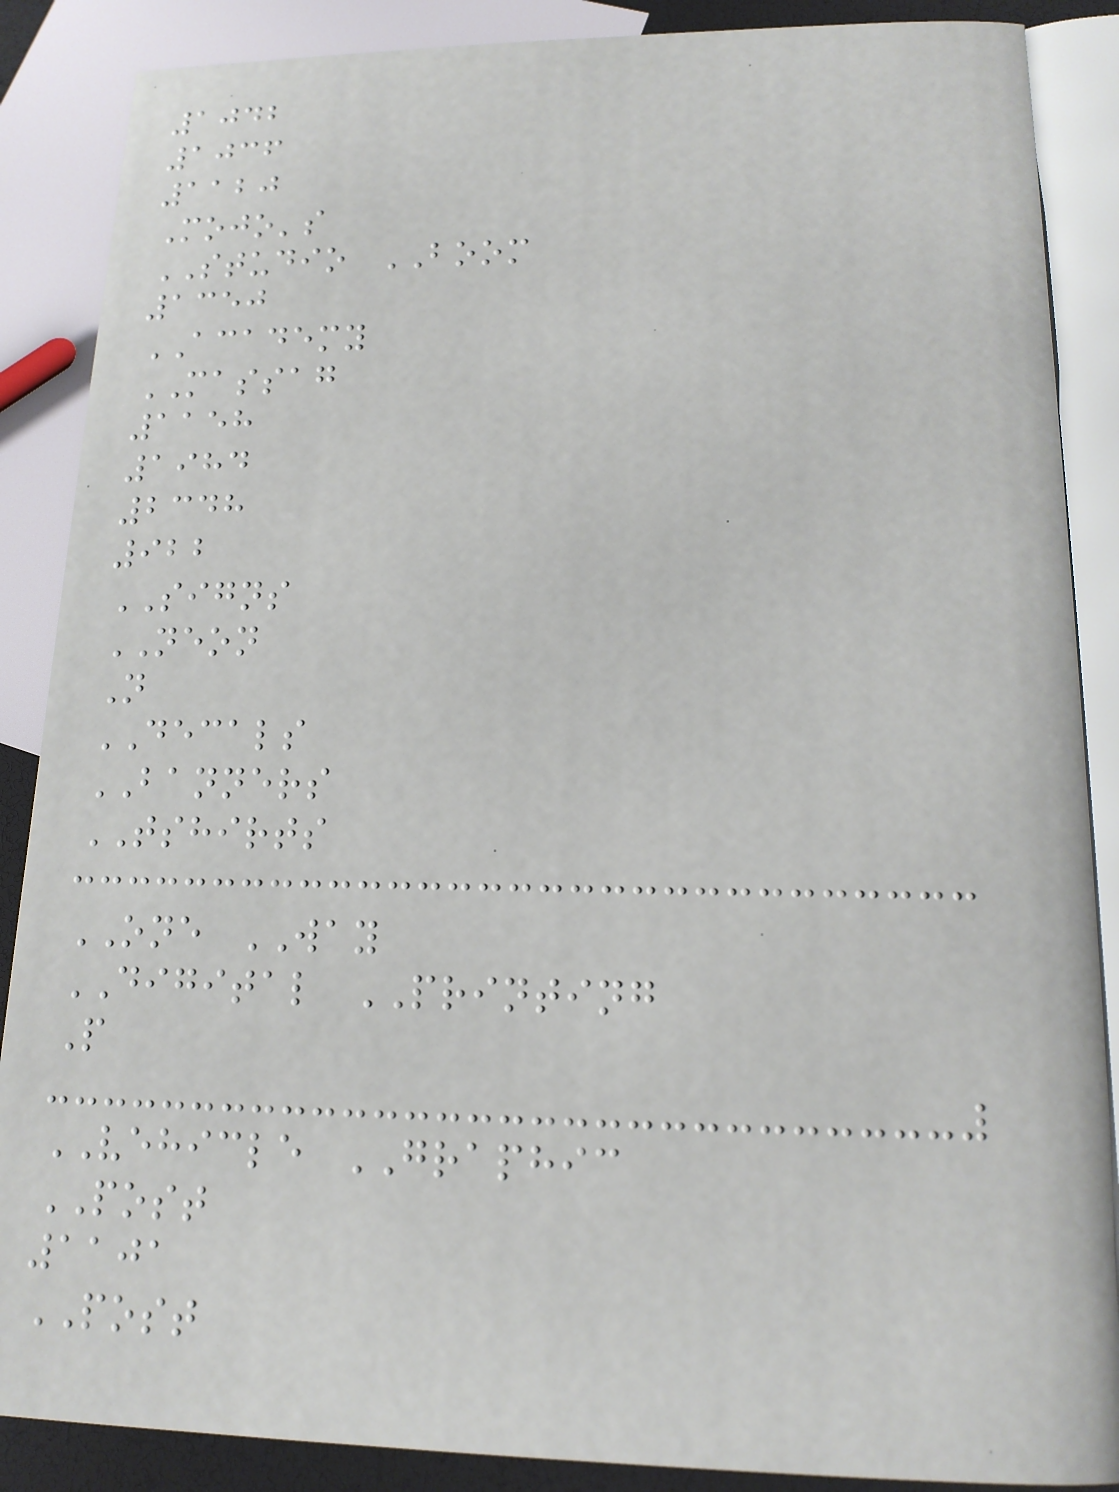1042
1036
1120
Mojo's
STUDIO BOOM
1350
ACADEMY
MASSAG
1158
1984
2348
922
SIGNS
NEON
N
DECALS
BANNERS
TSHIRTS
ONE WAY
DIGITAL PRINTING
P
VEHICLE GRAPHIC
POST
1101
POST
